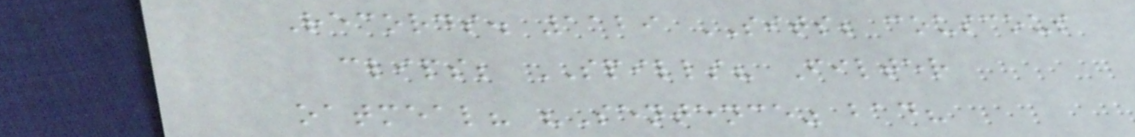Records. 1129 SITS; couscous
clips; SPILLS? Filter
oatmeal? "Sentence" bad?
